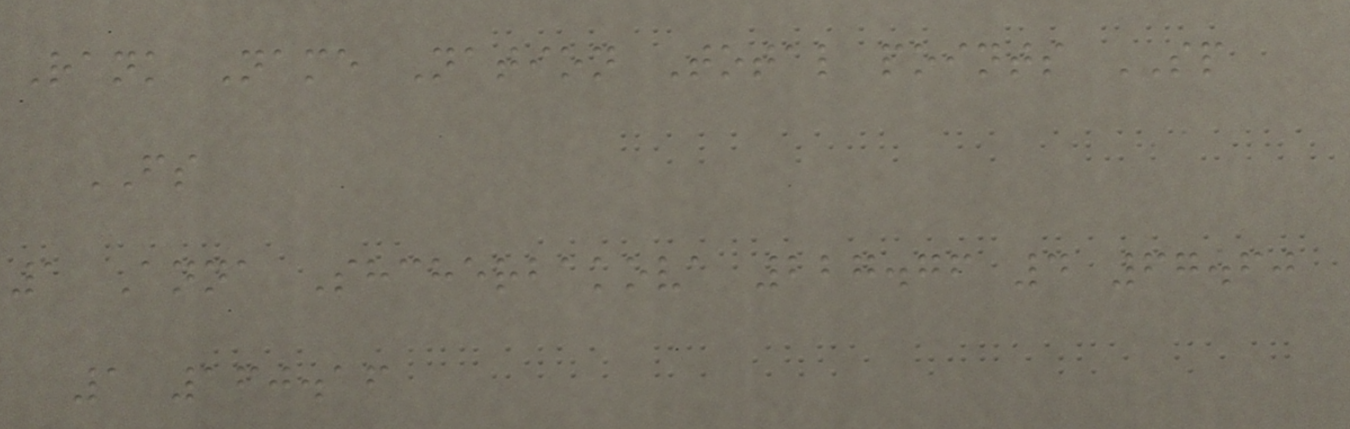Rank Name Nation Total points SP
FS
1 Anna Shcherbakova 227.76 4 67.60
1 160.16
